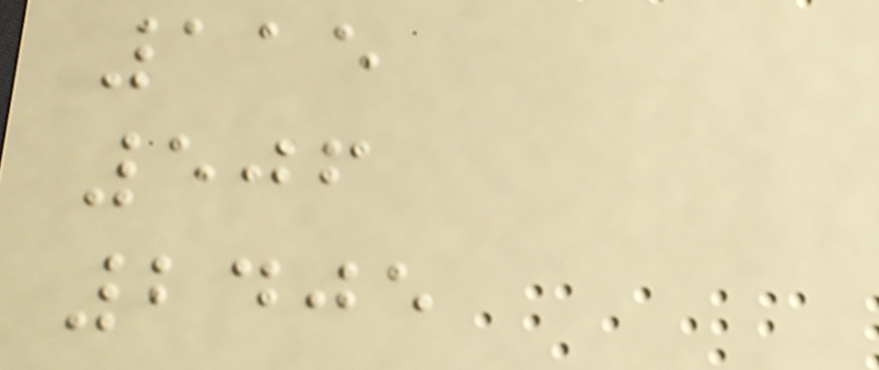115
506
2405
